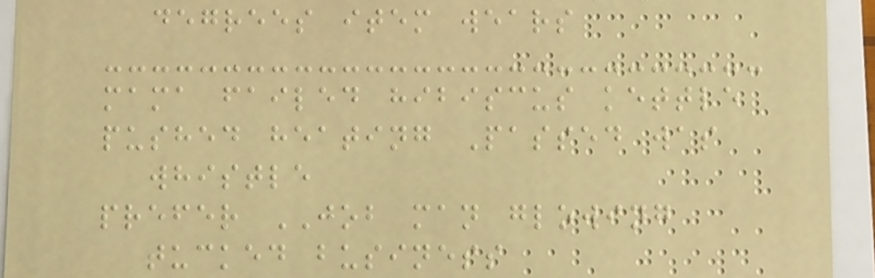degrees item wears
mama failed hibiscus kettle
pushed heating Passed was
whistle
prefer JOB man glowing
tucked business
